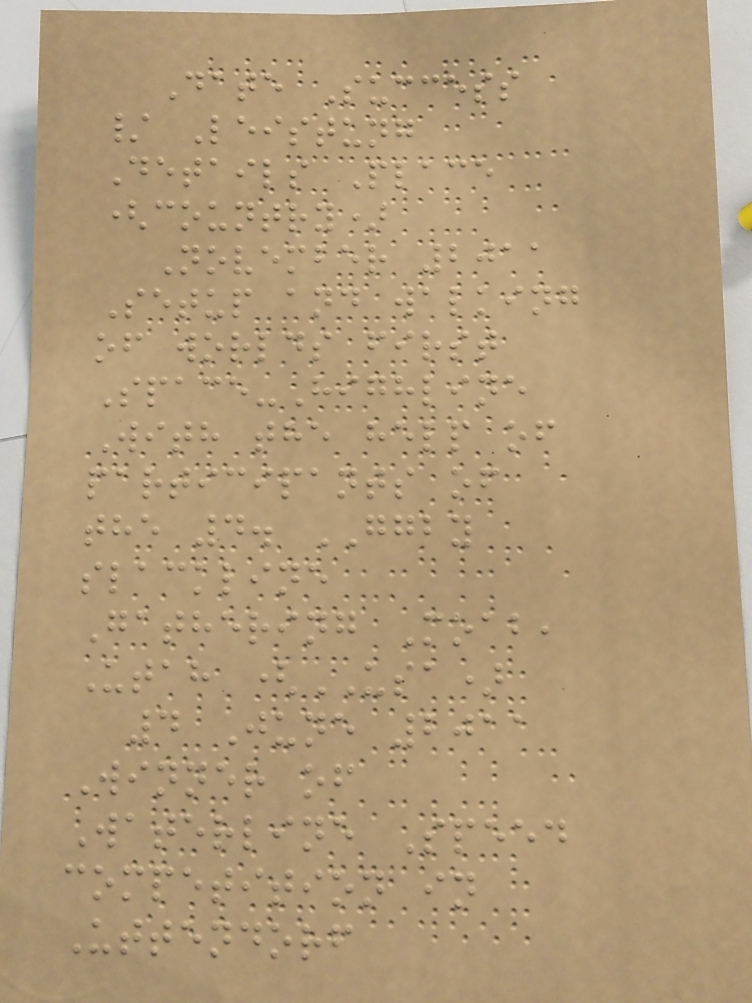Date Success
/ Leistung
Details Place
(country)
November 2011
Setup and walking
of worlds first
Space-Highline
With the help of
participants of
the 4. GGBY
slackline
Gathering Moab,
Utah (USA)
4 June 2011
Winner of
Waterline Speed
competition in
Uttendorf
